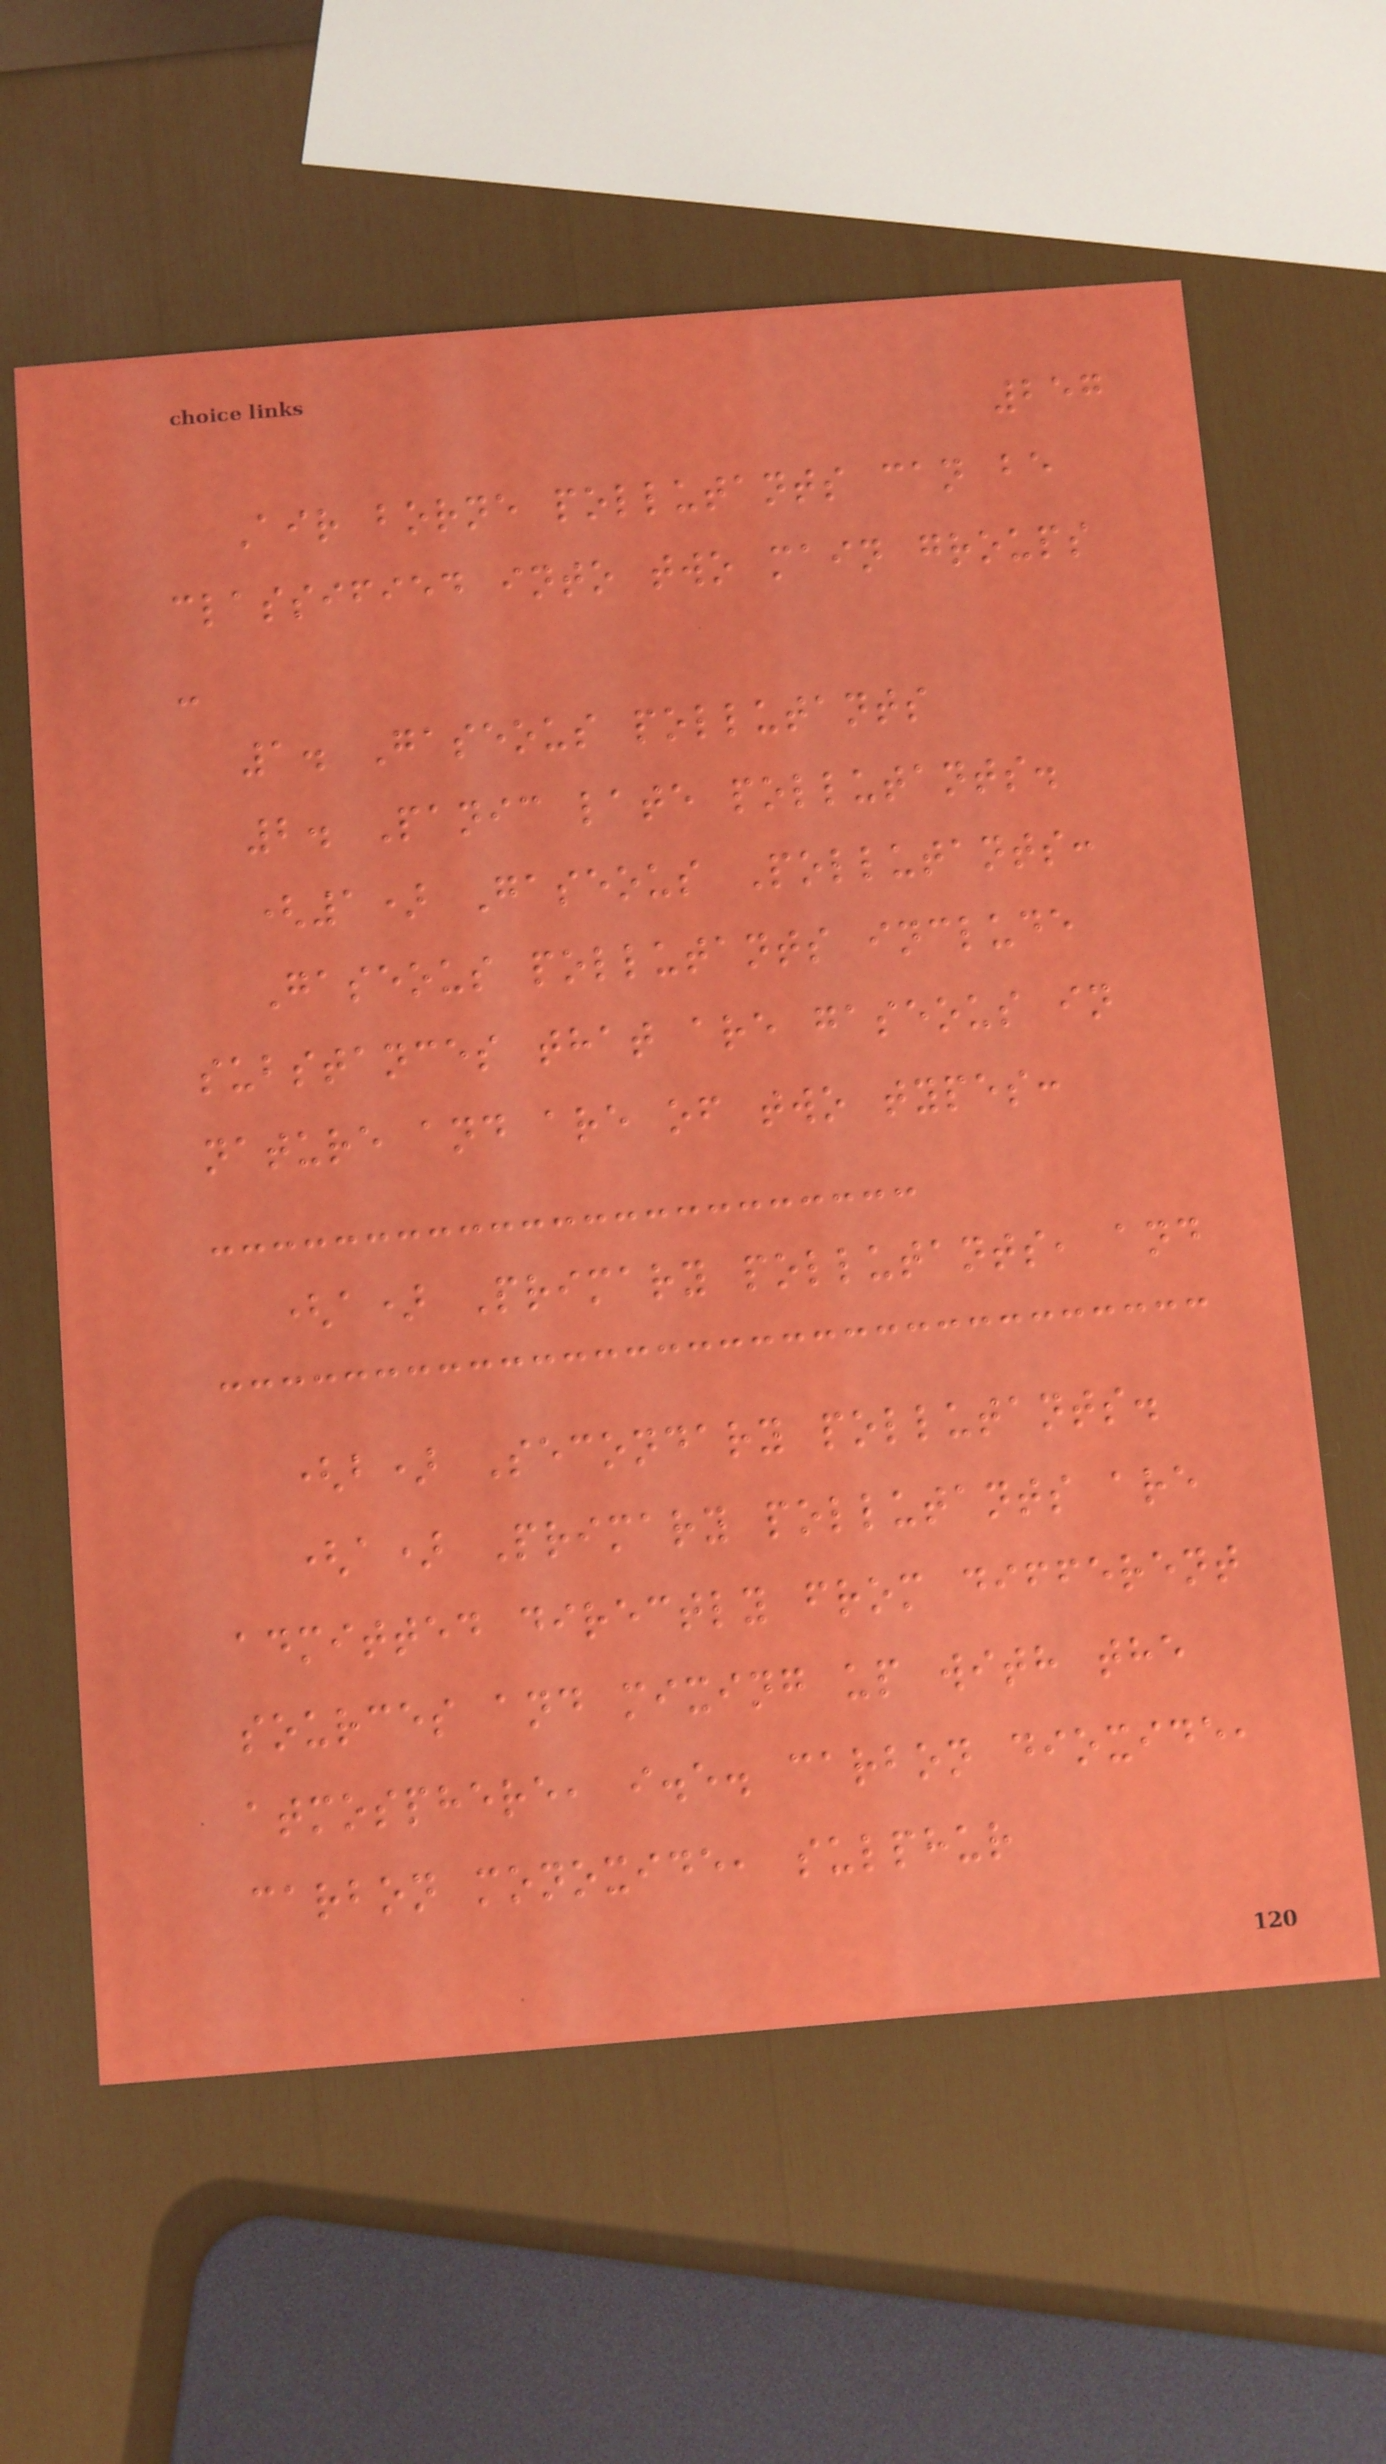257
Air borne pollutants can be
classified into two main groups
-
1. Gaseous pollutants
2. Panic late pollutants.
(1) Gaseous Pollutants:
Gaseous pollutants include
substances that are gaseous in
nature and are of two types:
(a) Primary pollutants, and
(b) Secondary pollutants.
(a) Primary pollutants are
admitted directly from different
sources and mixing up with the
atmosphere, i.e. carbon dioxide,
carbon monoxide, sulphur
